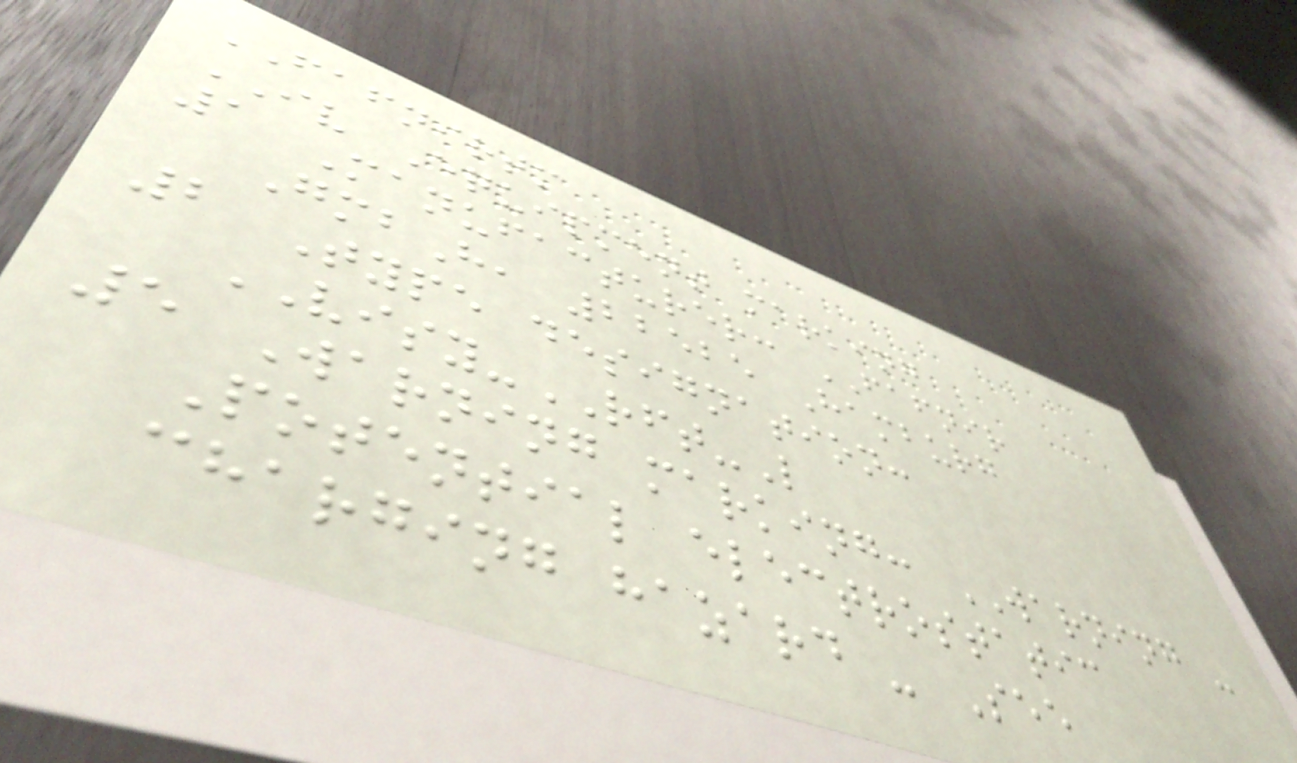FAFNIRTM
IV Equipment marking
1 Manufacturer: FAFNIR
GmbH, 22525 Hamburg
2 Type designation:
VISY-RFT-L
5 Warning marking: WARNING -
Potential electrostatic
charging hazard - See
